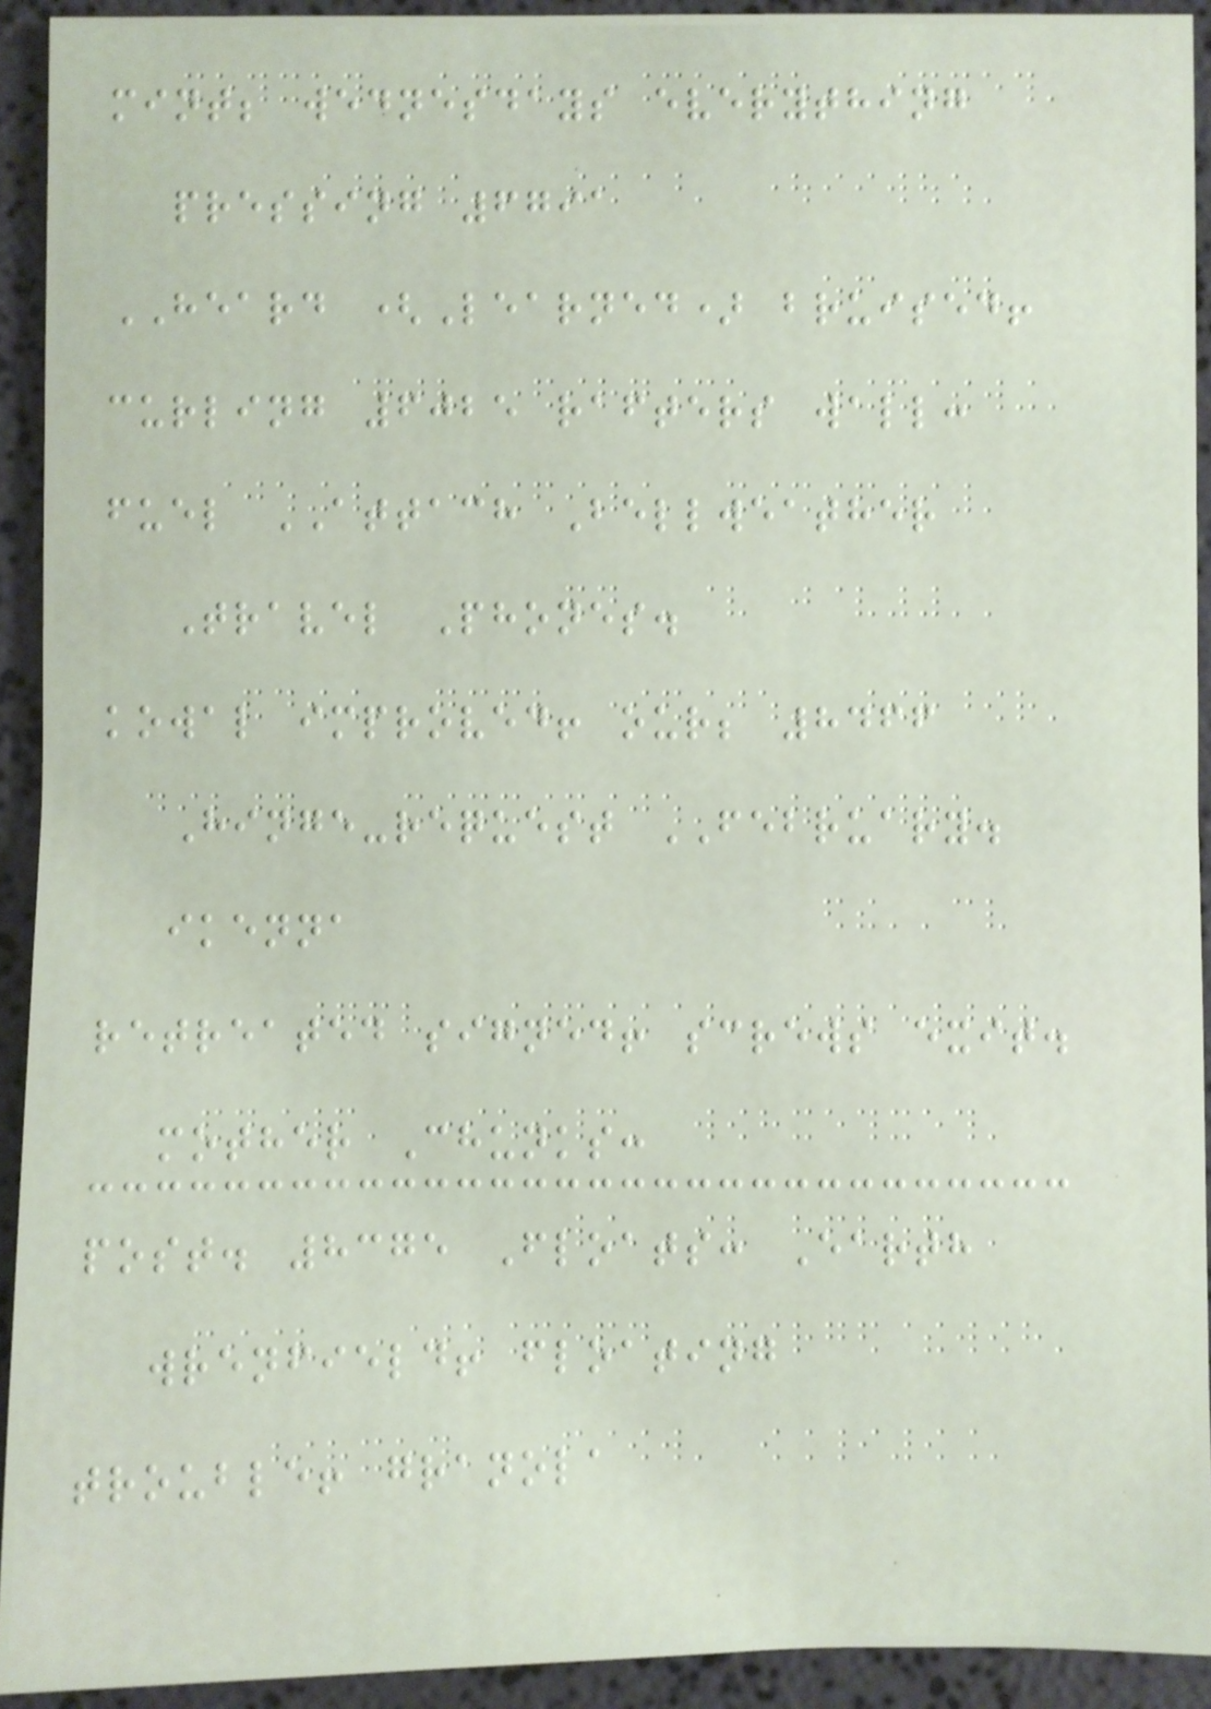mint; wednesdays everything
pressing 6791
HEARD (Learned) bruised!
curling 6025 rafters wall:
fuel ATTACH Bellweather
Travel Phones.
kowal improved! our; 8466
Hinge-request FEBRUARY.
ikenna
retreated signed! screws exit.
mother Chunks:
post. 8375 Floats: Earth
wrenfield! floating
trouble! granola
